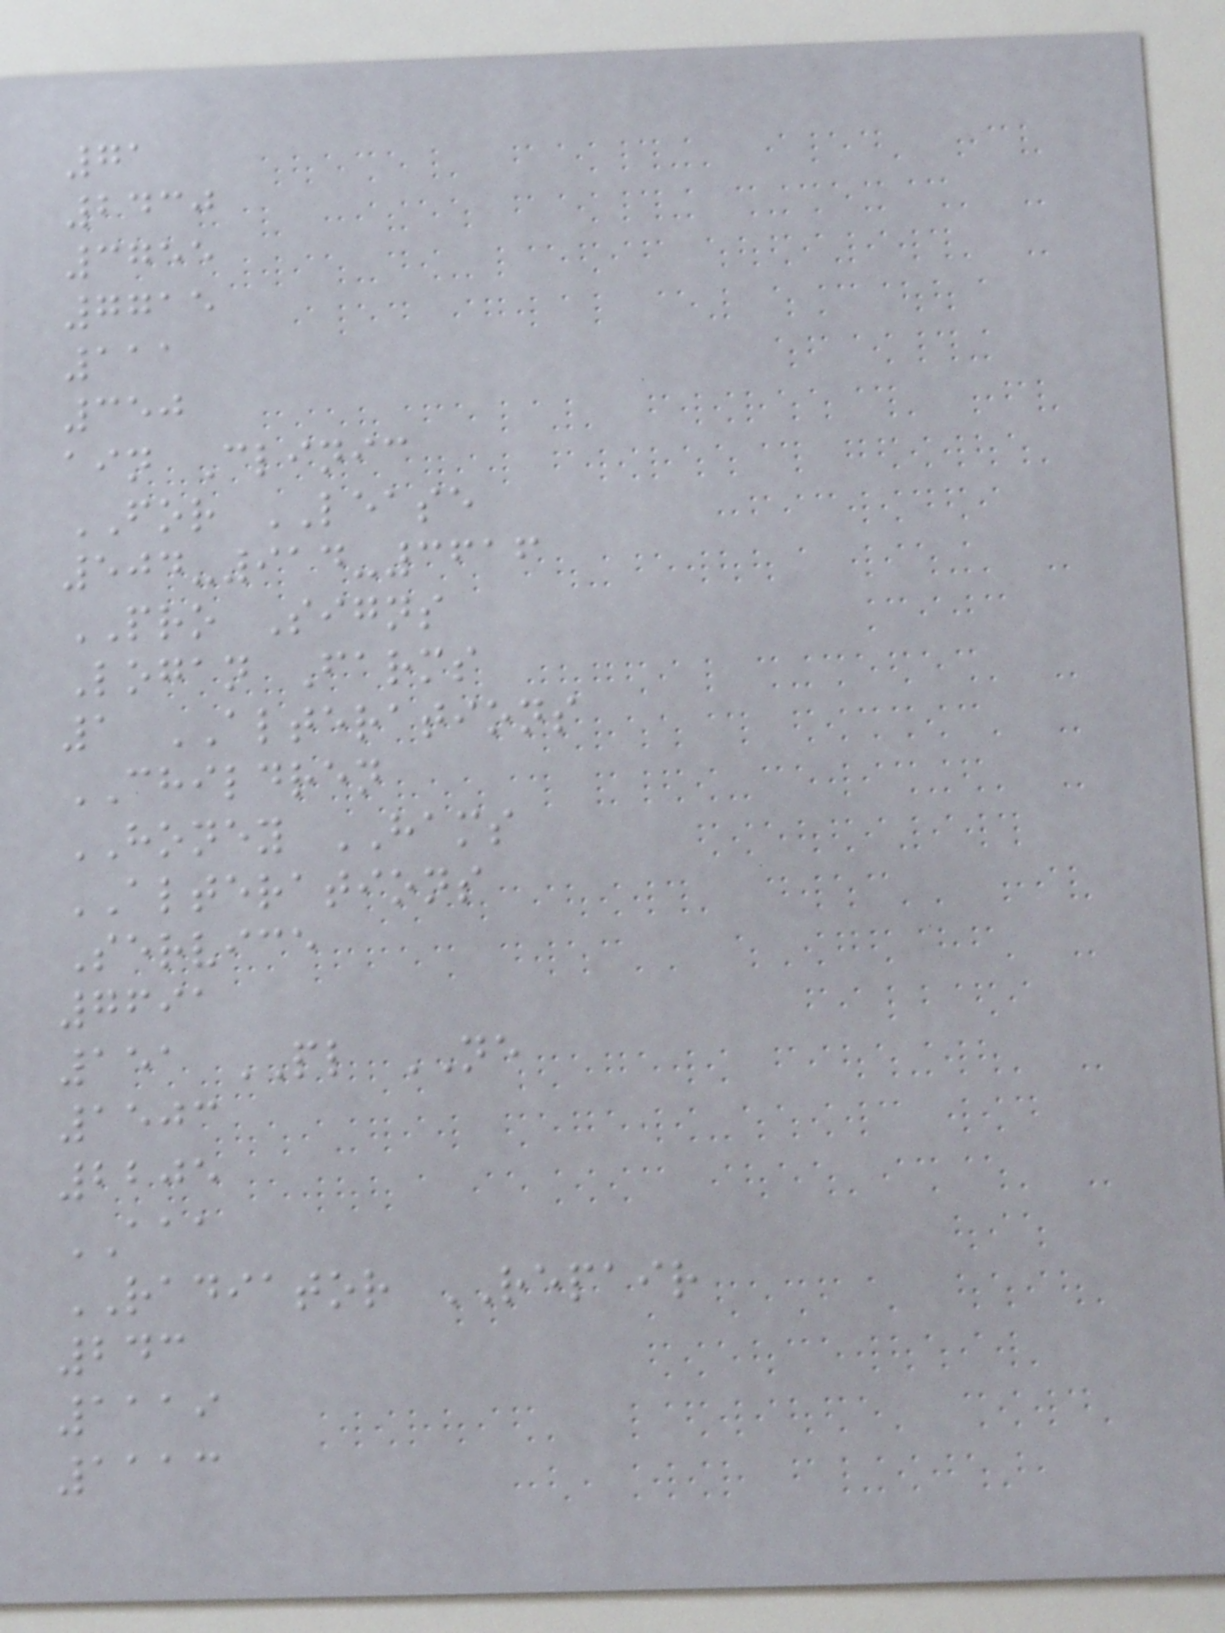71
2430
3755
7715
111
350
ain Clinic
FOR LEASE
504-914-3616
PRO Signs
Logan Farms
1 ALTERATIONS
CHILDREN
HONEY HAMS
ALTERATIONS
Service
7691
151 PL NE
1503
2205
AAA
RADIATOR REPAIR
243
1119
1113
